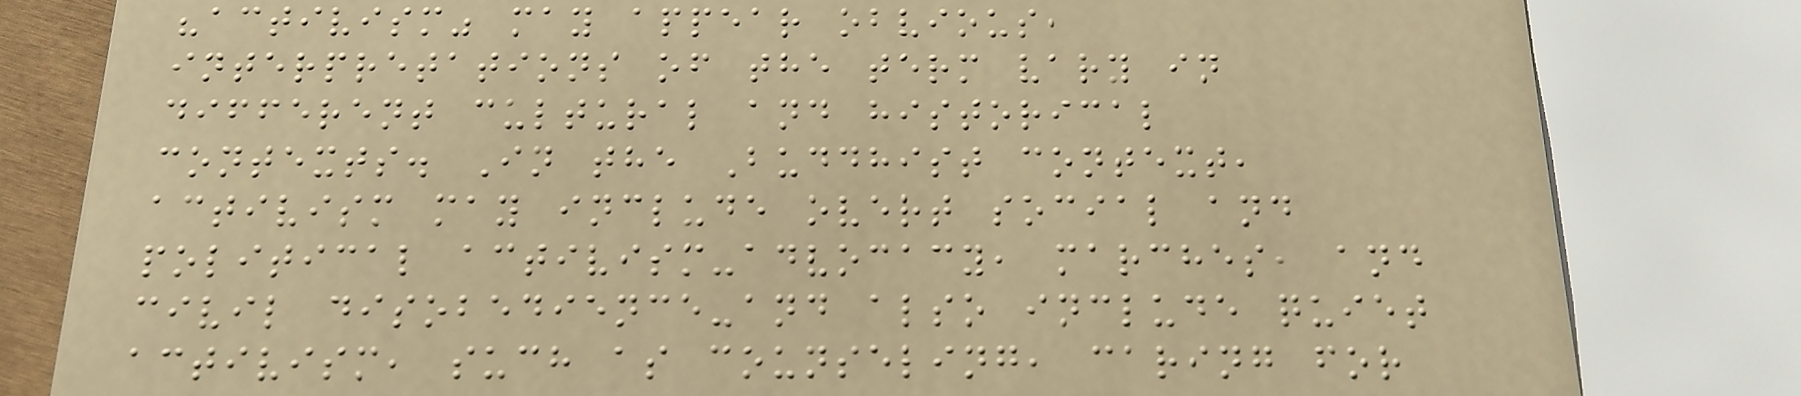"activism" may appear obvious,
interpretations of the term vary in
different cultural and historical
contexts. In the Buddhist context,
activism may include overt social and
political activism-advocacy, marches, and
civil disobedience-and also include quiet
activism, such as counseling, caring for
